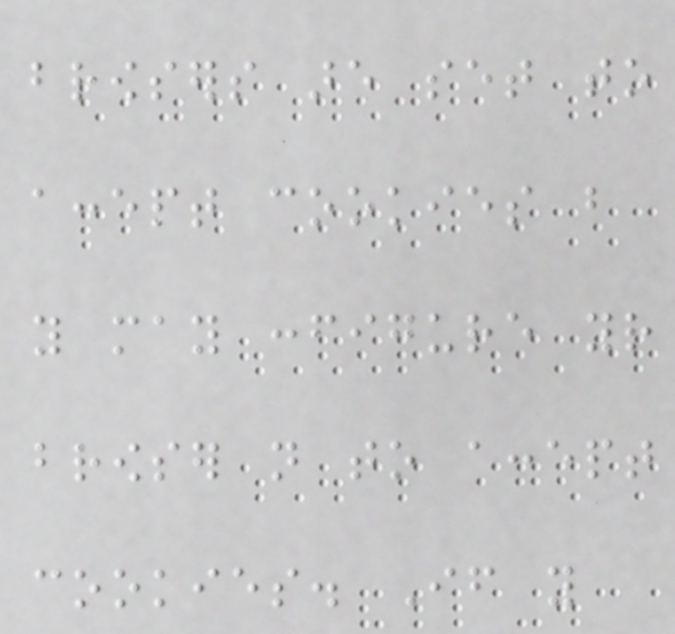browsers are set to
accept cookies but
you may configure your
browser not to accept
cookies. If you
